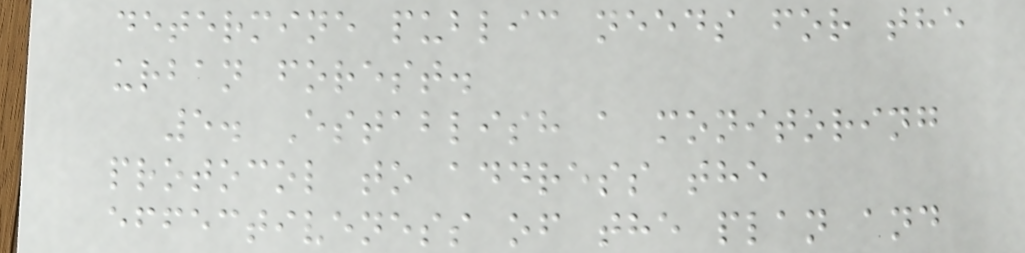determine public needs for the
urban forest.
5. Establish a monitoring
protocol to address the
effectiveness of the plan and
